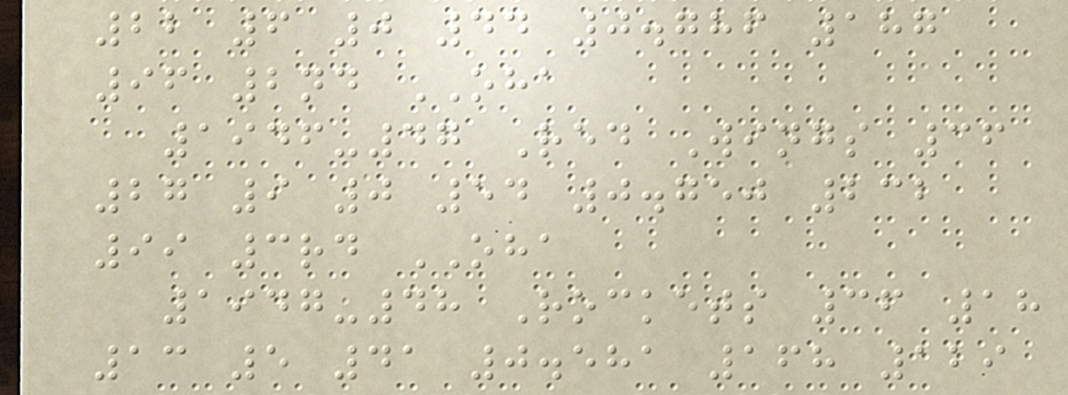22 6 0 44 0.786 187
96 2nd OHA
1946-47 Red Wings 36
27 9 0 54 0.750 232
99 3rd OHA
1947-48 Rockets 36 18
13 5 41 0.581 168 129
